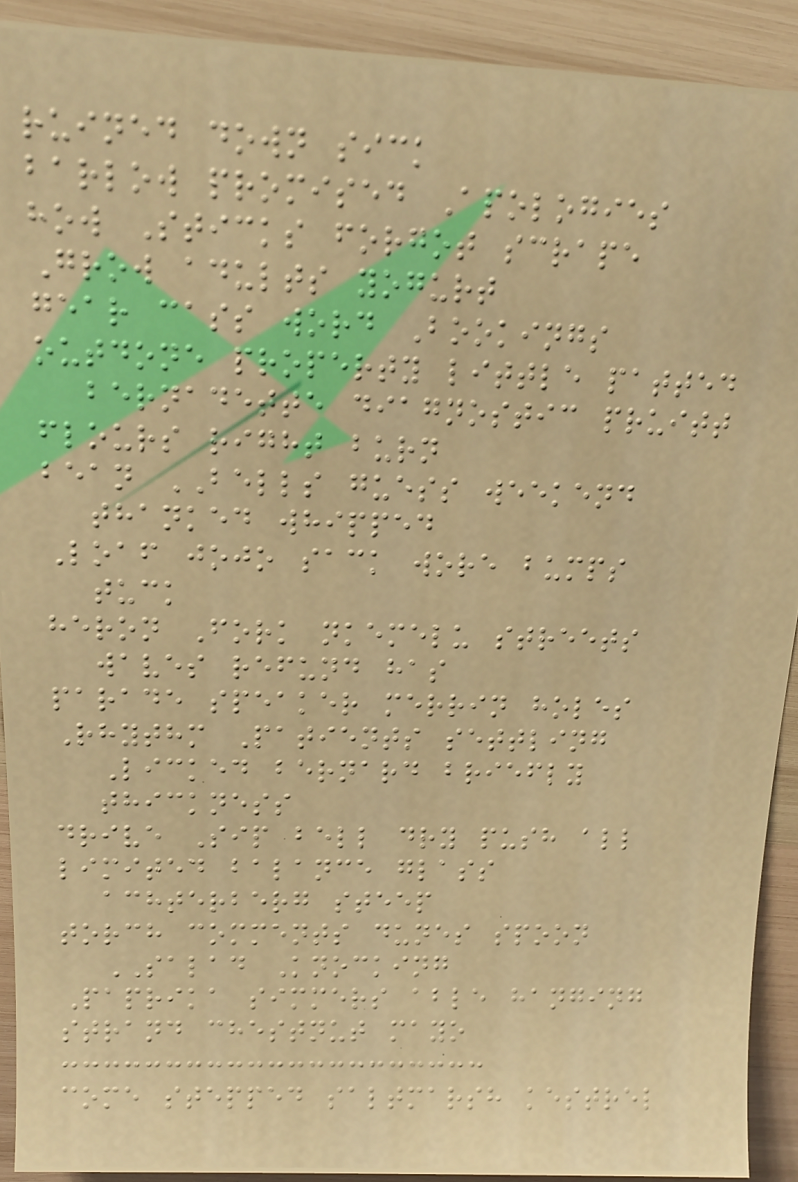ruined down sick
barlow promised Apologies
how Sticks forgot scrape
Grow adults yogurt
gear cass word Bookings
outdone property little patted
bernadette diagnostic pruitt
flours right burn
bean BELLS guess weekend
thanked whipped
Loaf jojo sack wore bumps
tuck
heron Fork nkemelu streets
waves refund has
parade speaker merrin holes
Rhythm Patients settling
Licked bernard briefly
thickness
drive Sip bell dry push all
limited balance glass
achterberg steep
torch comments dunes spoon
SALAD Knocking
Paprika simmers able hanging
strand chestnut mayo
come stepped saltmarsh kestrel
